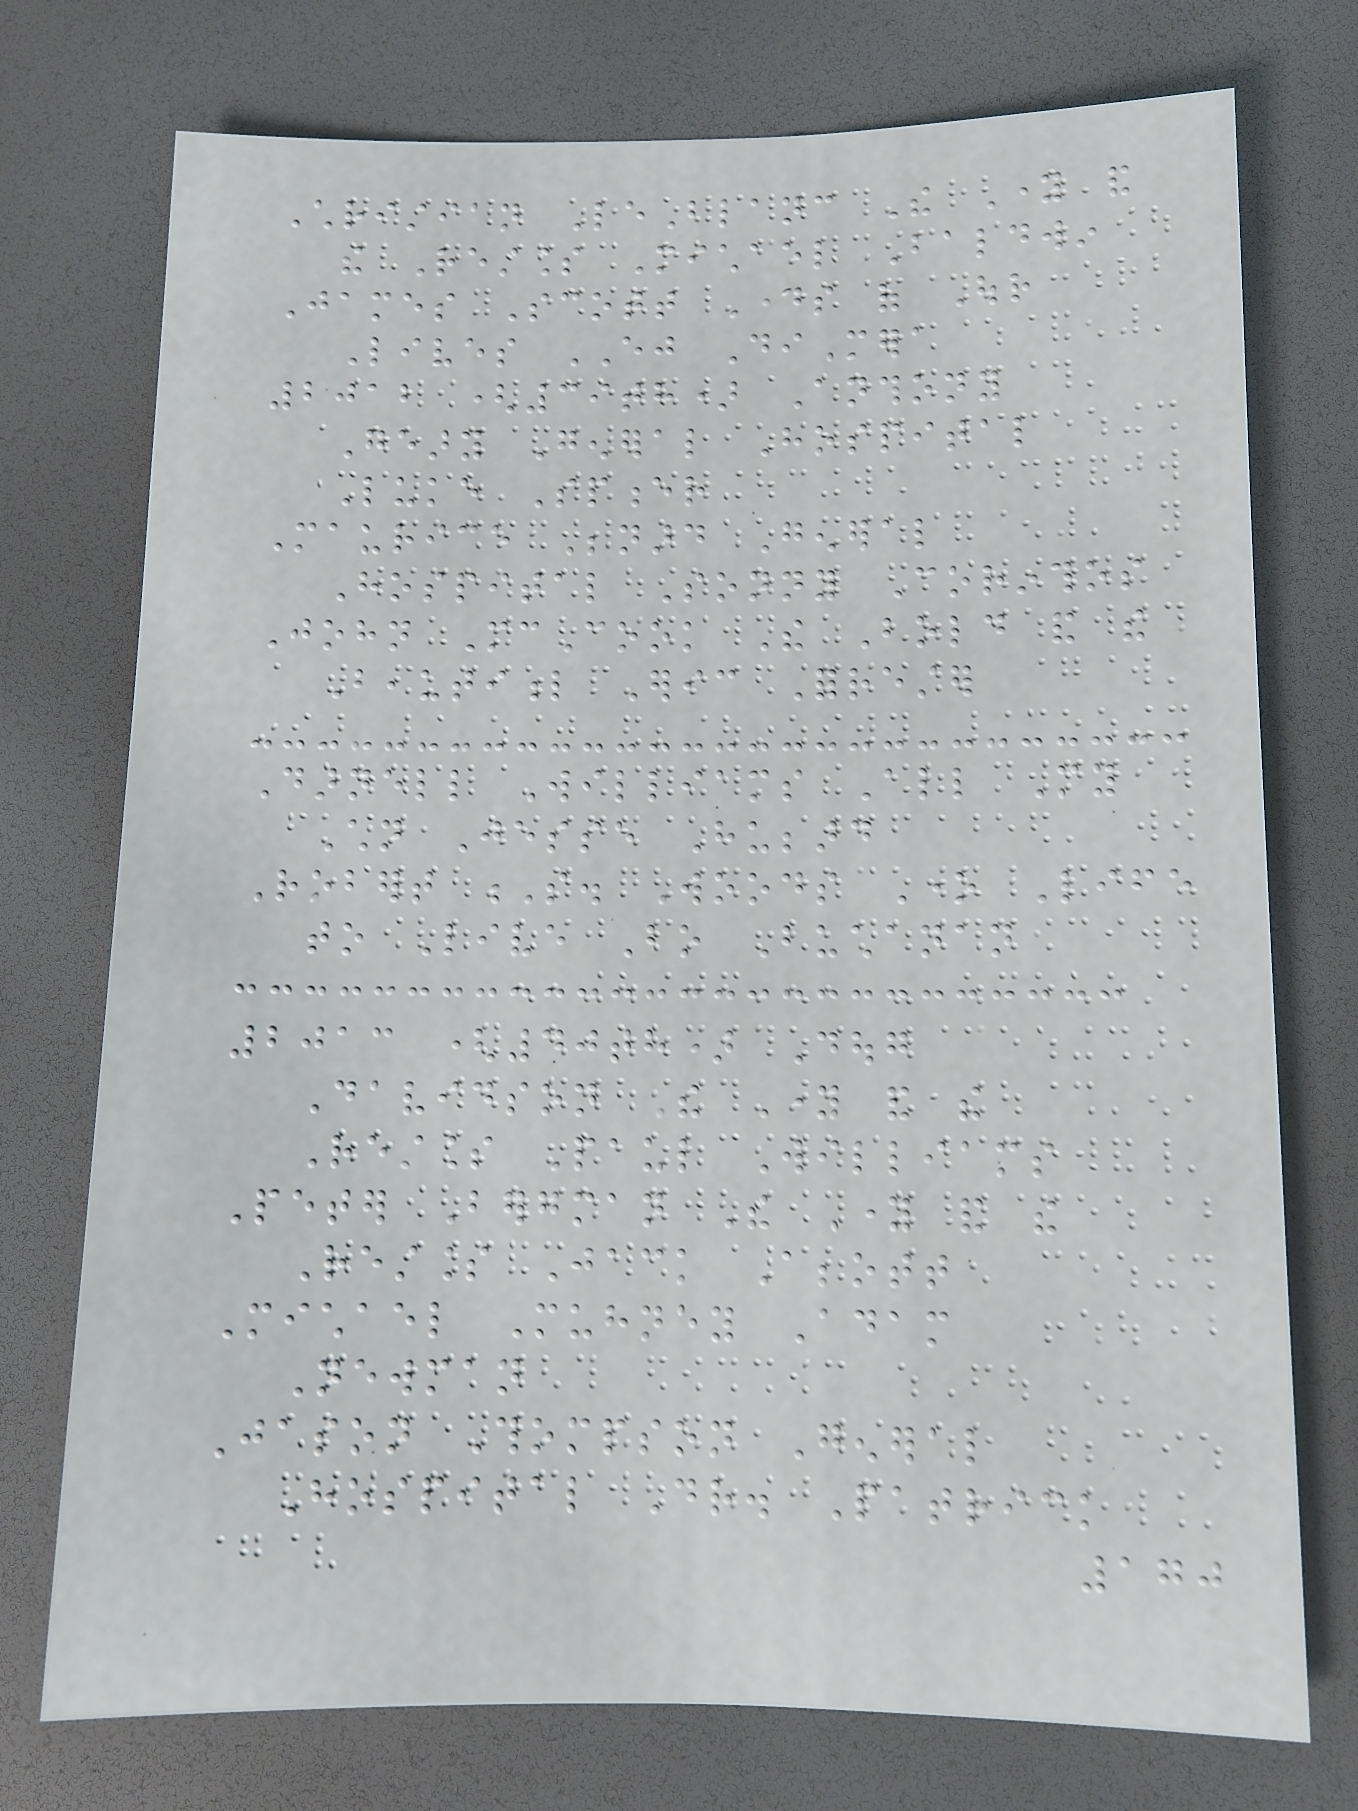Christian LeBlanc The Young and
the Restless Michael Baldwin
James Scott Days of Our
Lives EJ DiMera
2012 (39th) Anthony
Geary General Hospital
Luke Spencer
Maurice Benard General
Hospital Sonny Corinthos
John McCook The Bold and the
Beautiful Eric Forrester
Darnell Williams All My
Children Jesse Hubbard
Robert S. Woods One Life
to Live Bo Buchanan
2013 (40th) Doug
Davidson The Young and the
Restless Paul Williams
Peter Bergman The Young and the
Restless Jack Abbott
Michael Muhney Adam
Newman
Jason Thompson General
Hospital Dr. Patrick
170
